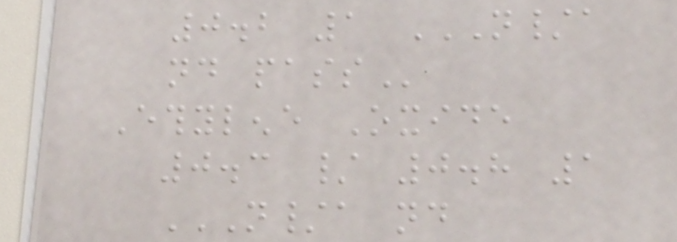0.2 1 N/A
ND PASS
Ethylene Oxide
0.3 / 0.8 1
N/A ND
